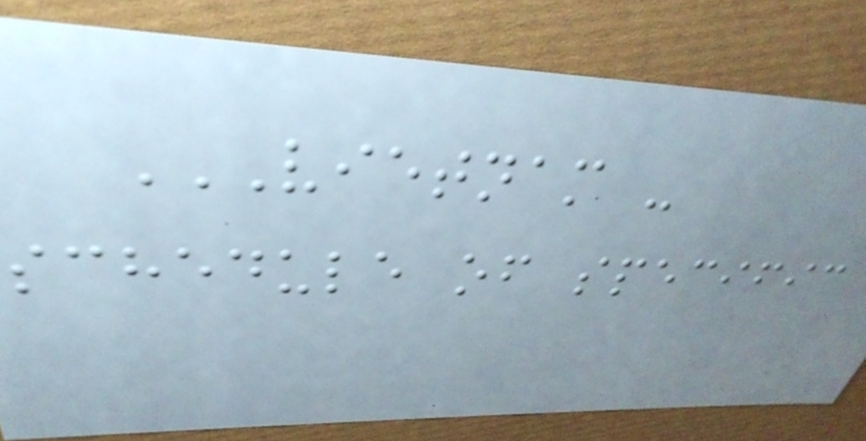VIETNAM -
SCHEDULE OF SPECIFIC
